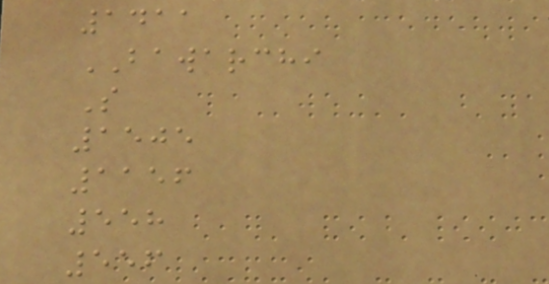1411
BAWARCHI
S
1505
1156
558
556
